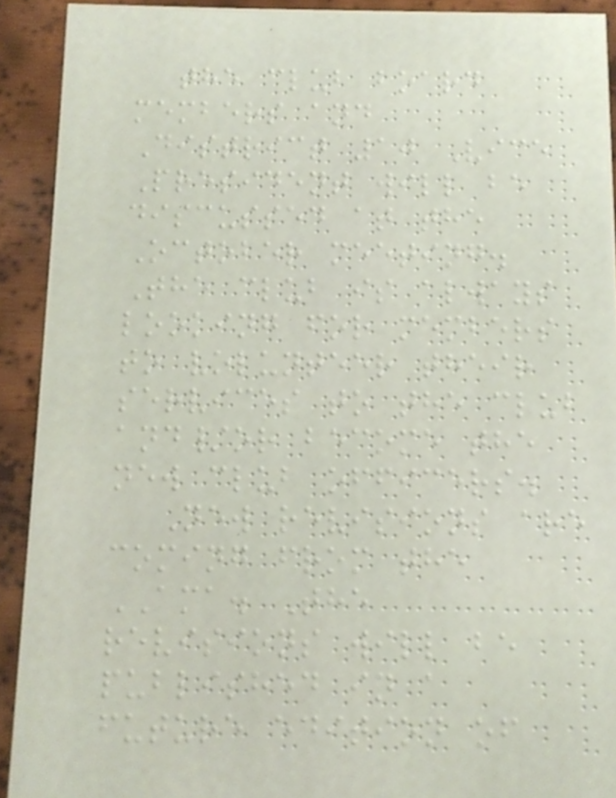the club board
members and
District 10 Vice
President will be
discussed at the
October meeting.
The club is always
looking for members
to volunteer their
services to the club
and/or become the
new club officers.
New revisions are
coming from the
AMA. The
revisions will be
published in a
future edition of
